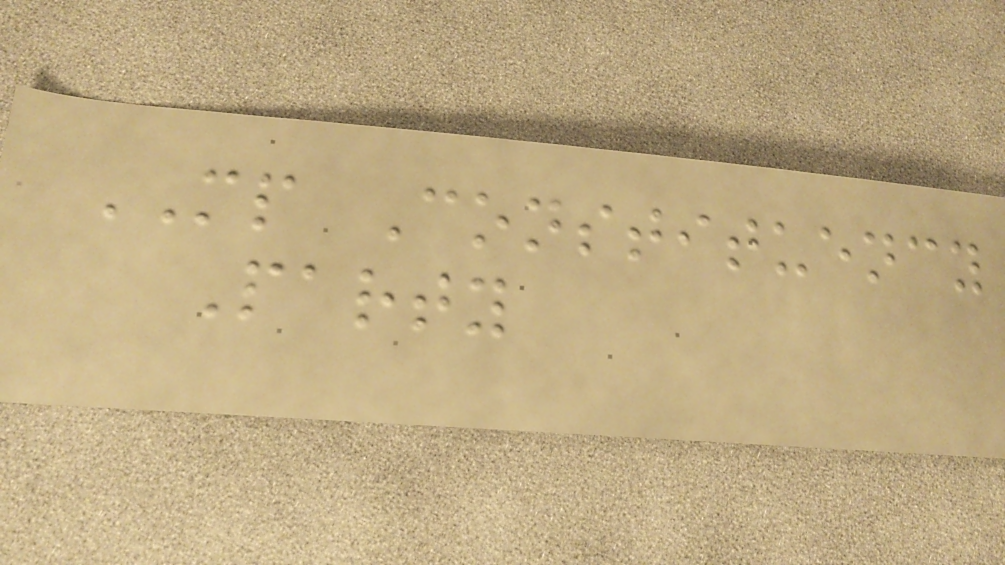MP Constituency
Party
